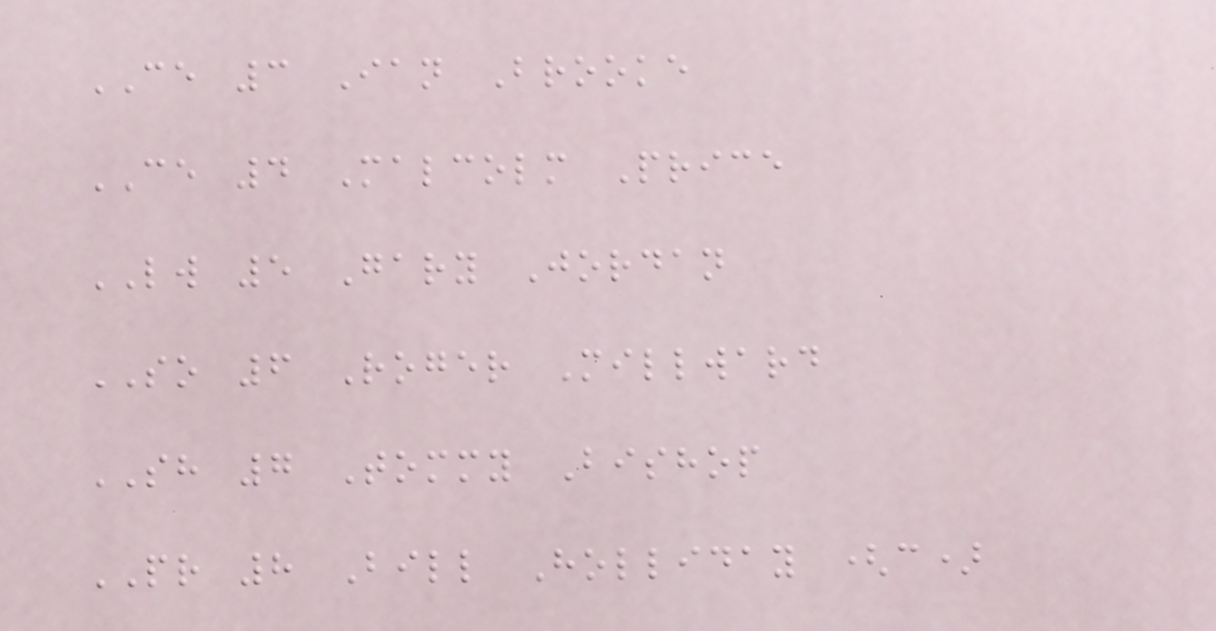CE 3 Ian Brooke
CE 4 Malcolm Price
LW 5 Gary Jordan
SO 6 Roger Millward
SH 7 Tommy Bishop
PR 8 Bill Holliday (c)
